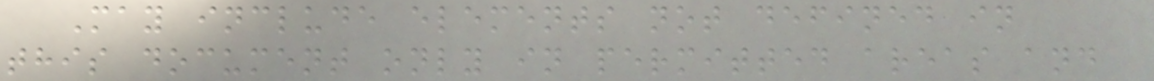May include elements not defined in
this document only in permitted areas and
